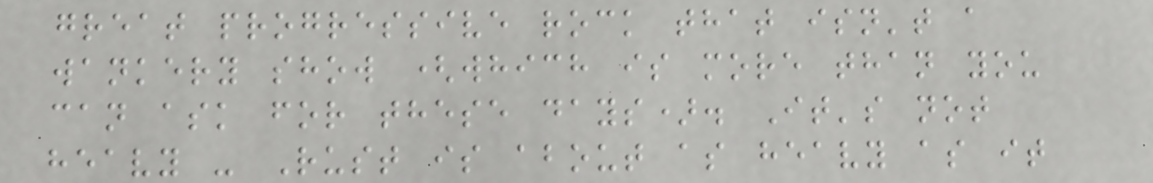great progressive rock that isn't a
wankery show (which is more than you
can ask for these days). It's not
heavy - Rust is about as heavy as it
